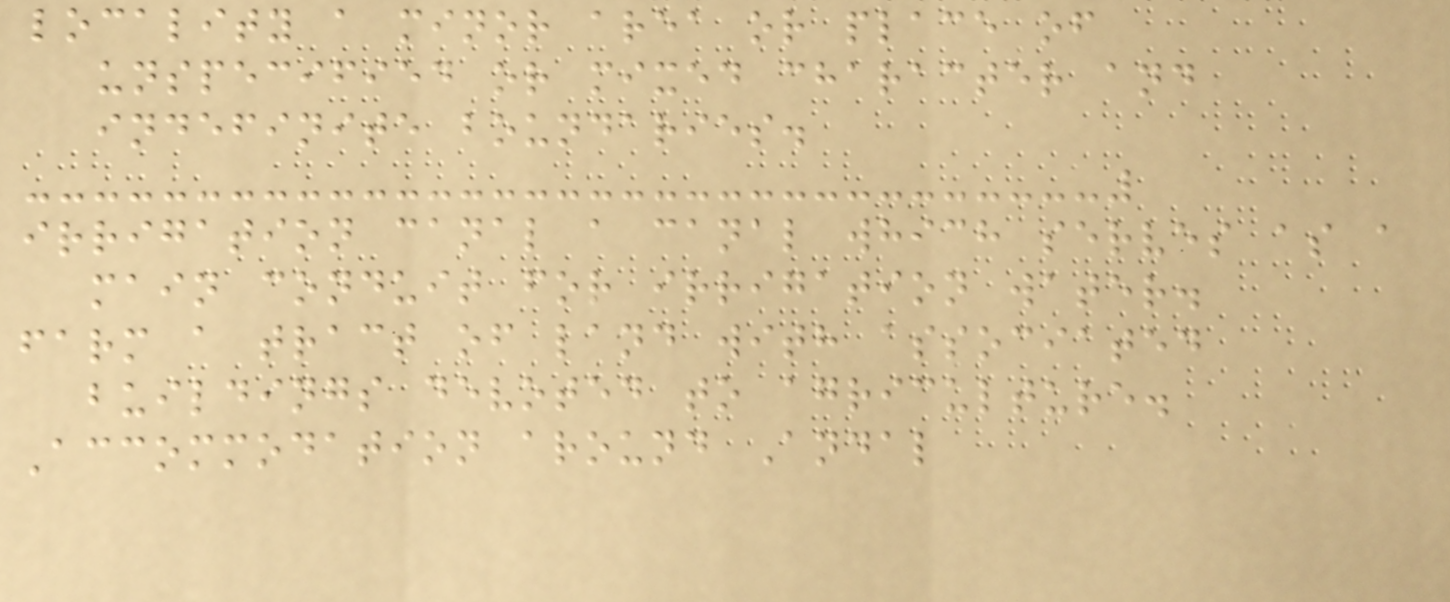locality a minor area or place of
unspecified or mixed character and
indefinite boundaries.
irrigation canal a canal which serves as a
main conduit for irrigation water.
farm a tract of land with associated
buildings devoted to agriculture.
Accommodation around Andal
